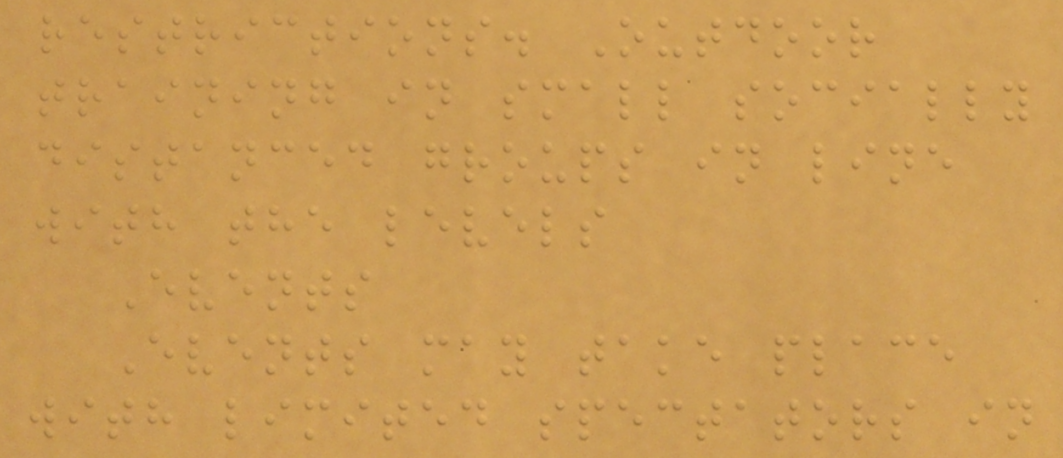restrictions. Outdoor
training in small socially
distanced groups in line
with the levels
Events
Events may take place
with limited spectators in
